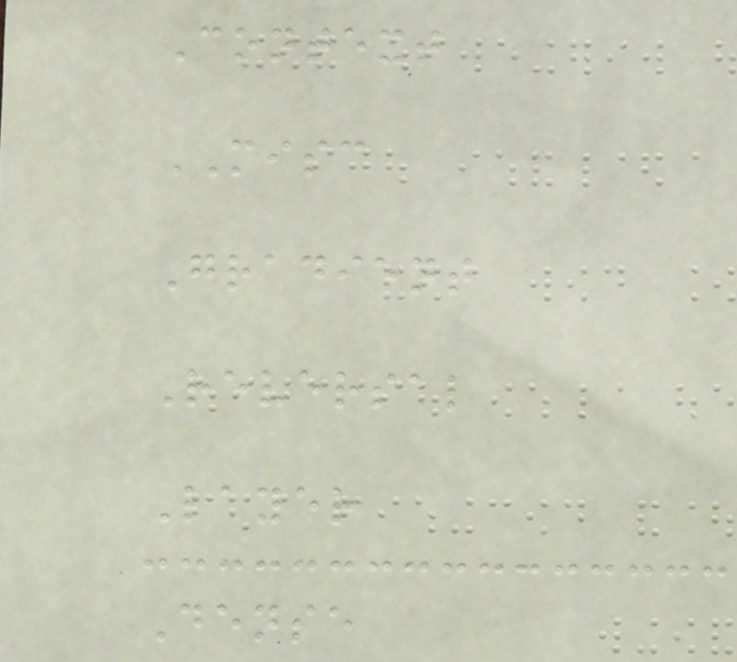Context
MISC
Gradient
Reversal
Layer
Dense
